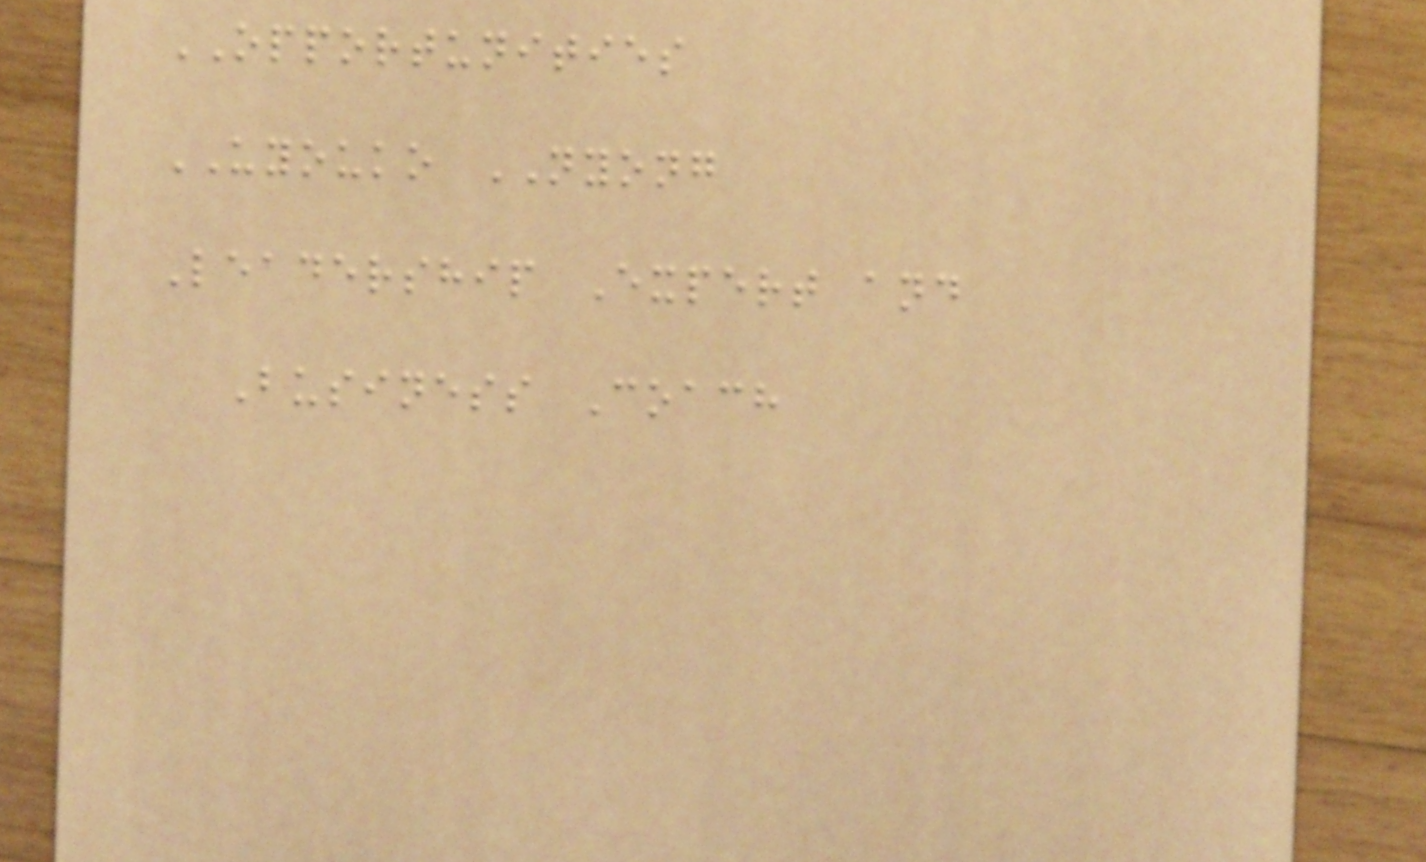OPPORTUNITIES
UYOUKO NYONG
Leadership Expert and
Business Coach
